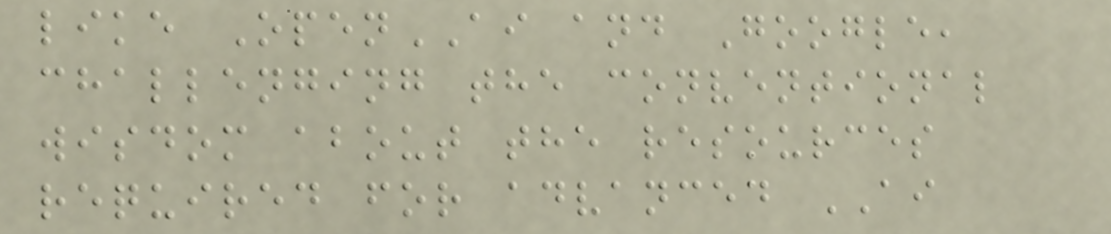like OpenAI and Google,
challenging the conventional
wisdom about the resources
required for advanced AI
